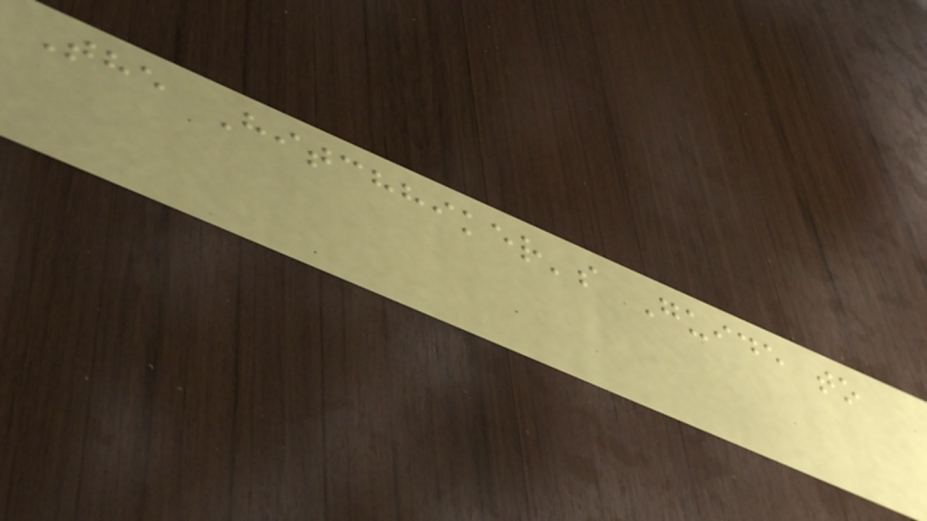The Hitchhiker's Guide to
